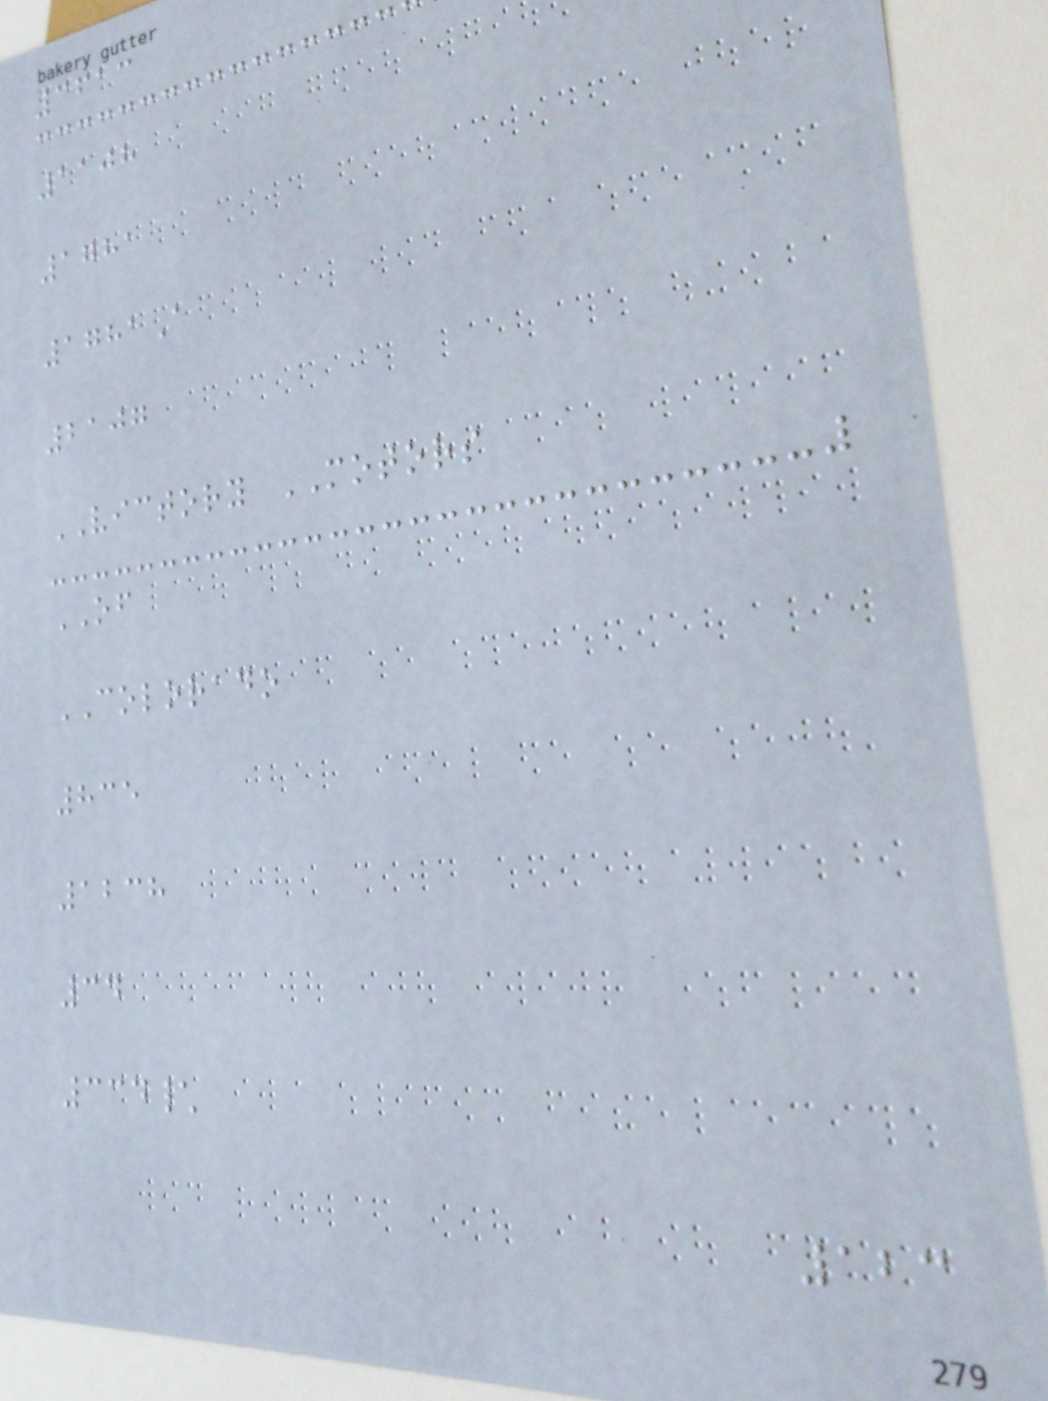3613
1108
1781
1781A
2107
VICTORY MOTORS
OF
COLORADO
835
1238
34
334\
123
